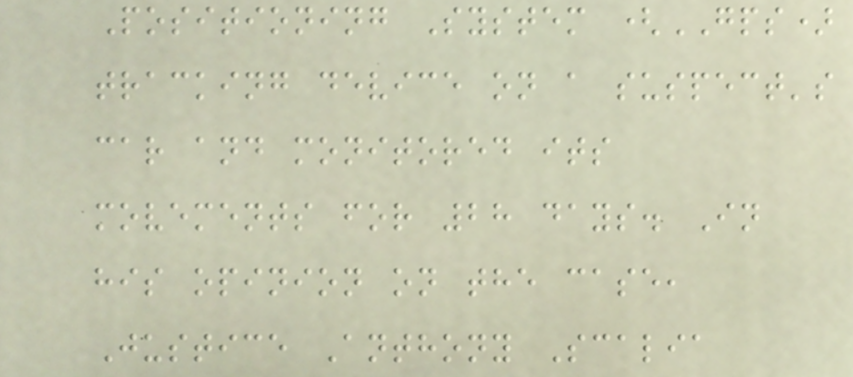Positioning System (GPS)
tracking device on a suspect's
car and monitored its
movements for 28 days. In
his opinion on the case,
Justice Anthony Scalia
